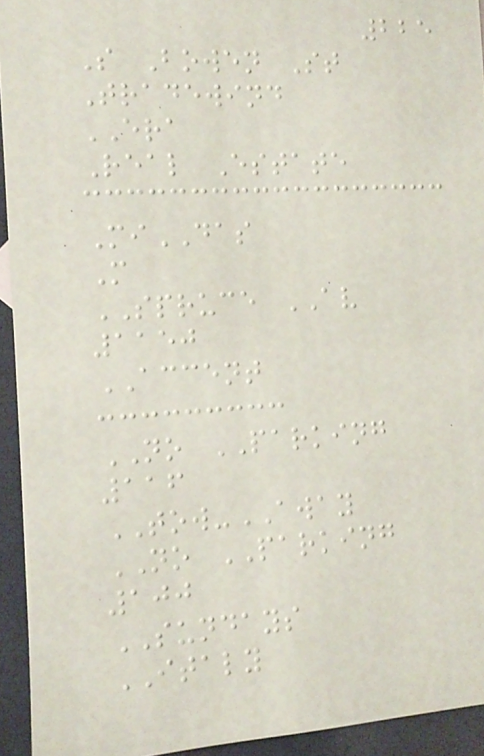225
S Bowen St
Tradewind
ERA
Real Estate
MiDAS
M
SPRUCE AV
1150
ACCENT
NO PARKING
116
TOW-AWAY
NO PARKING
100
SUNDAYS
ITALY
